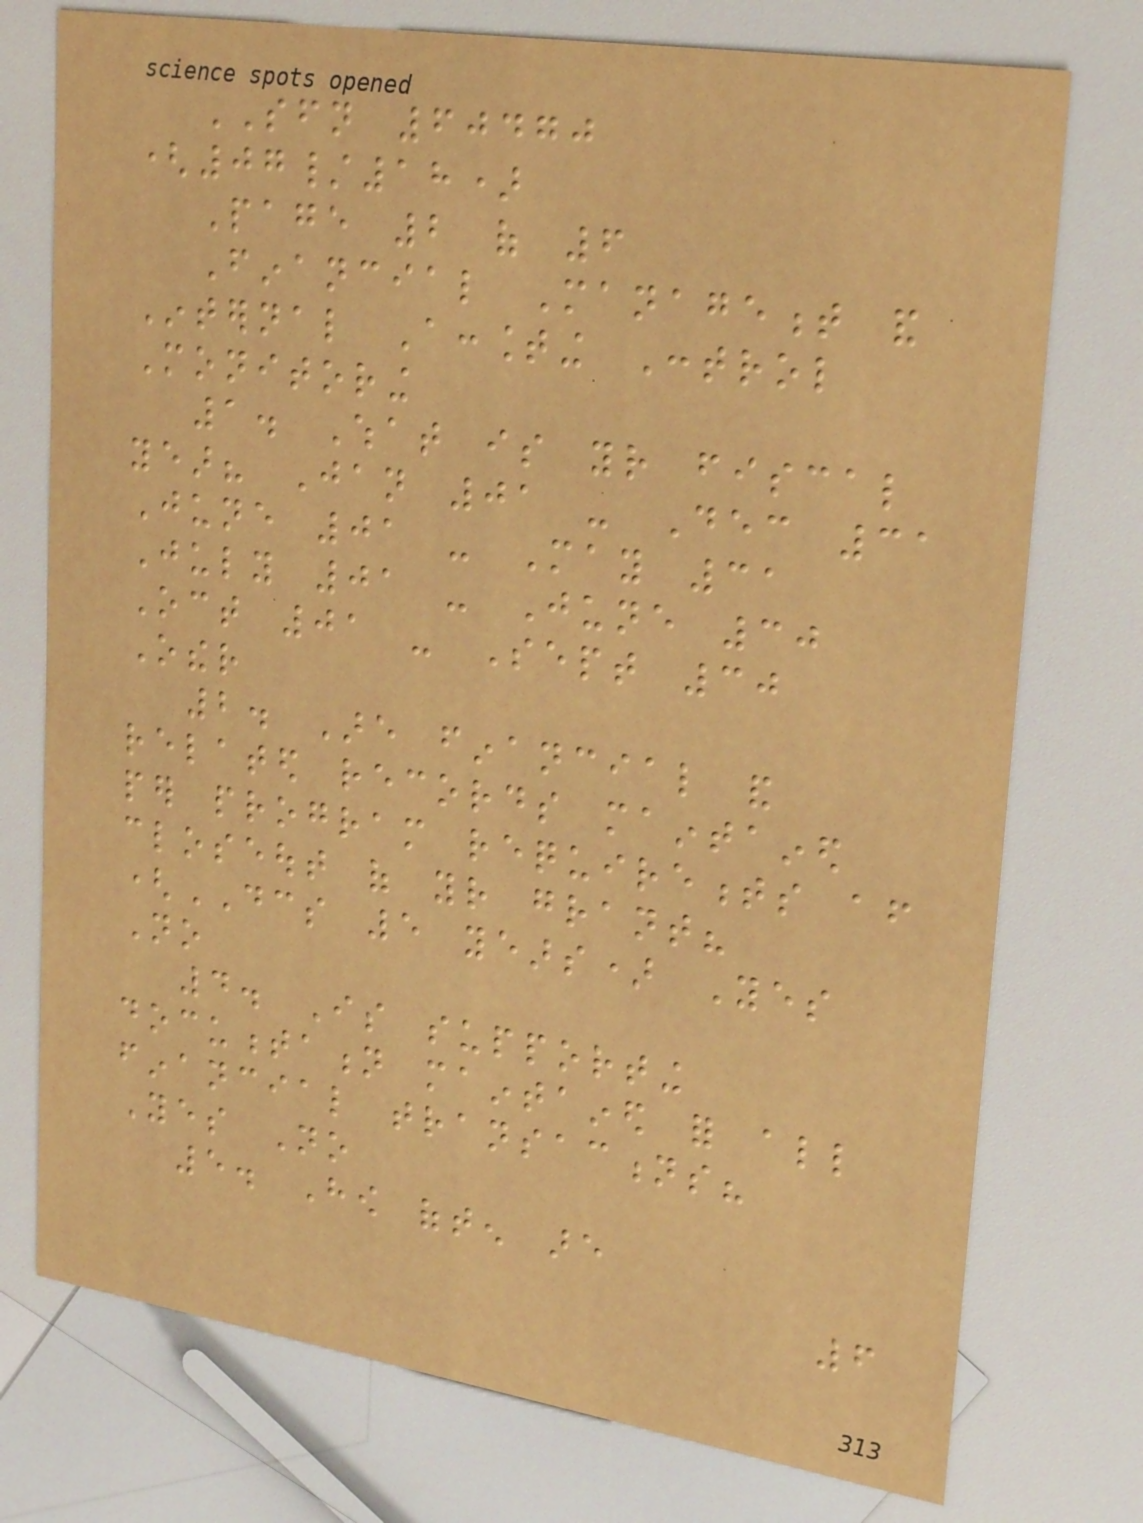SFN 60470
(07/18)
Page 2 of 6
Financial Management and
Internal Accounting Control
Monitoring
1. What is your fiscal
year? Jan 01 - Dec 31
June 01 - May 31
July 01 - June 30
Oct 01 - Sept 30
Other
2. Are financial and
related records maintained
per program requirements after
closeout of your grant?
(DCS 5 years) Yes
No
4. Is supporting
documentation maintained for all
financial transactions?
Yes No
5. How often are
6
